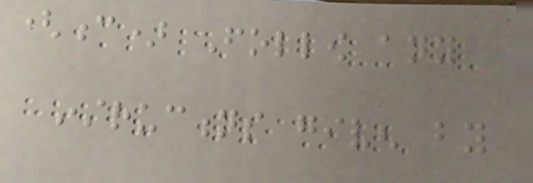(c) Follow any
instructions given by
